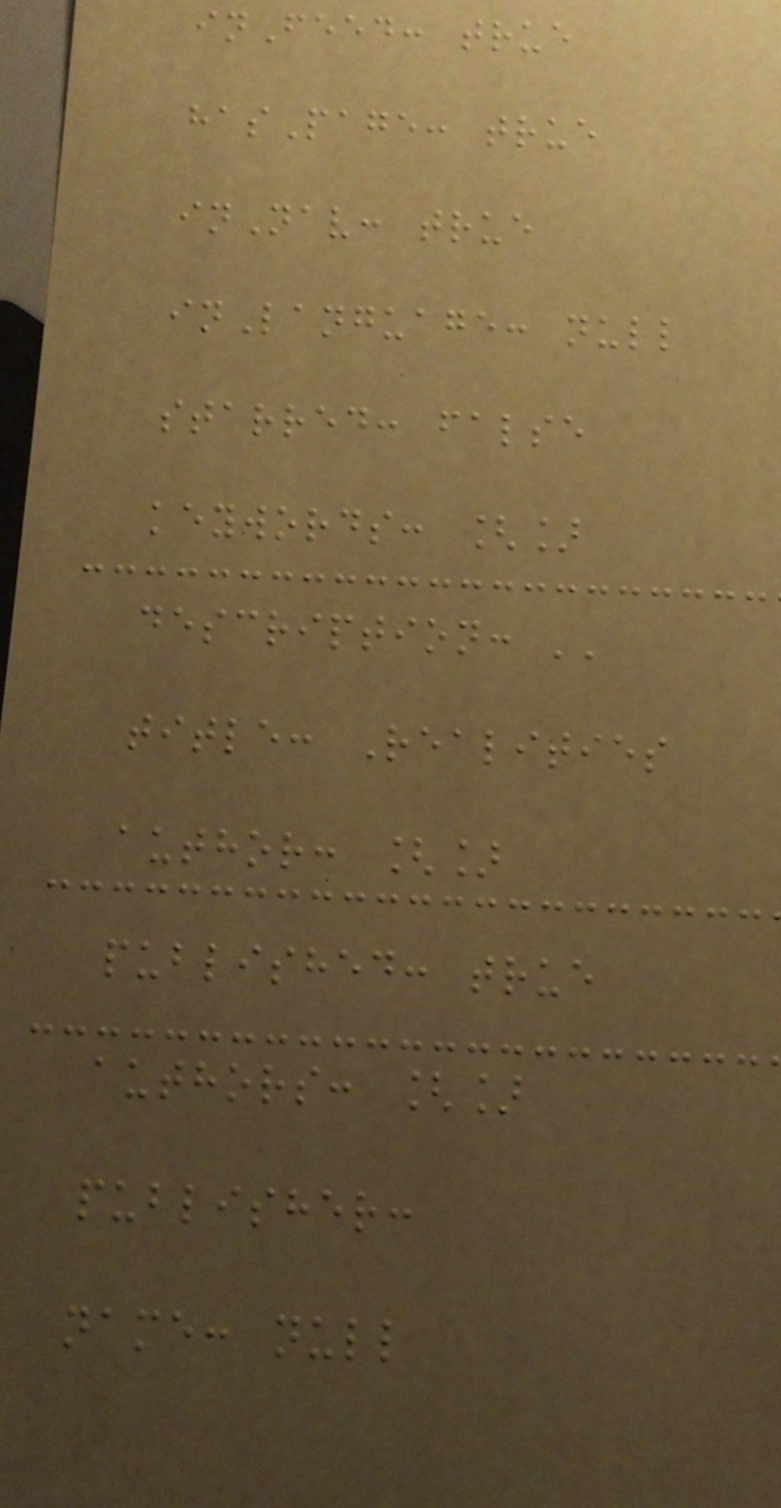inFeed: true
hasPage: true
inNav: true
inLanguage: null
starred: false
keywords: []
description: ''
title: Realities
author: []
published: true
authors: []
publisher:
name: null
